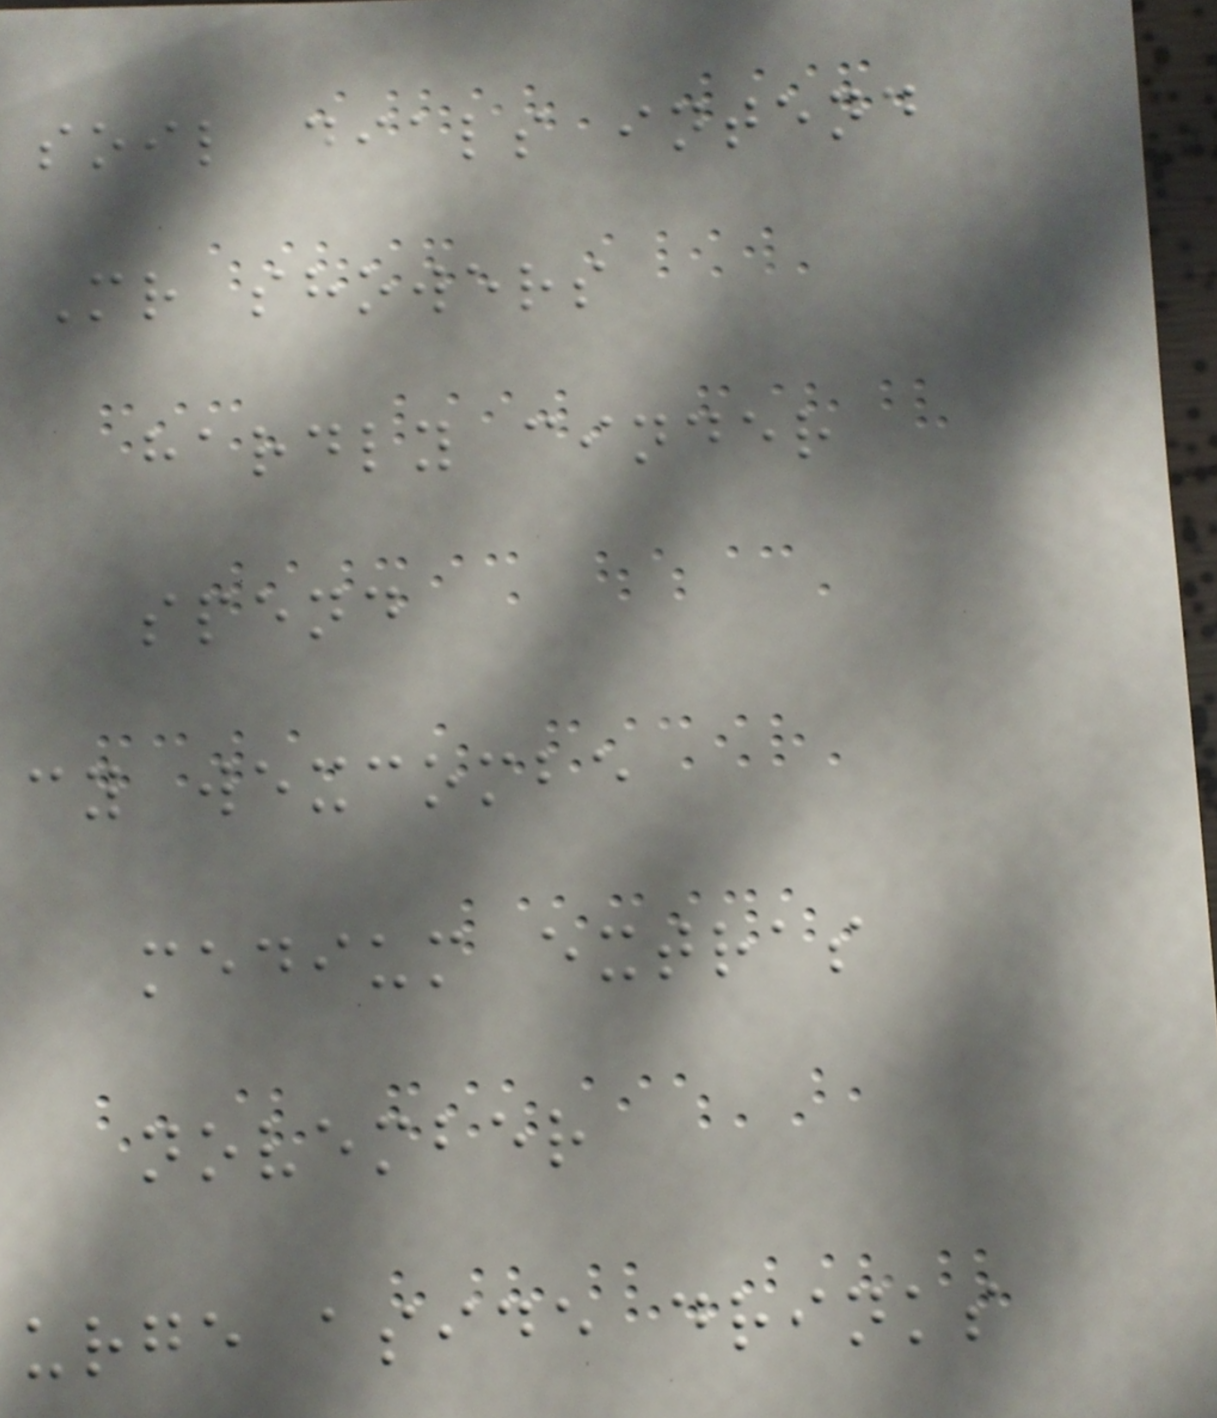soil dials intend
Mr showers
hardly cinder
spend
cy wexcombe
medium extras
november
urge aside drinks
